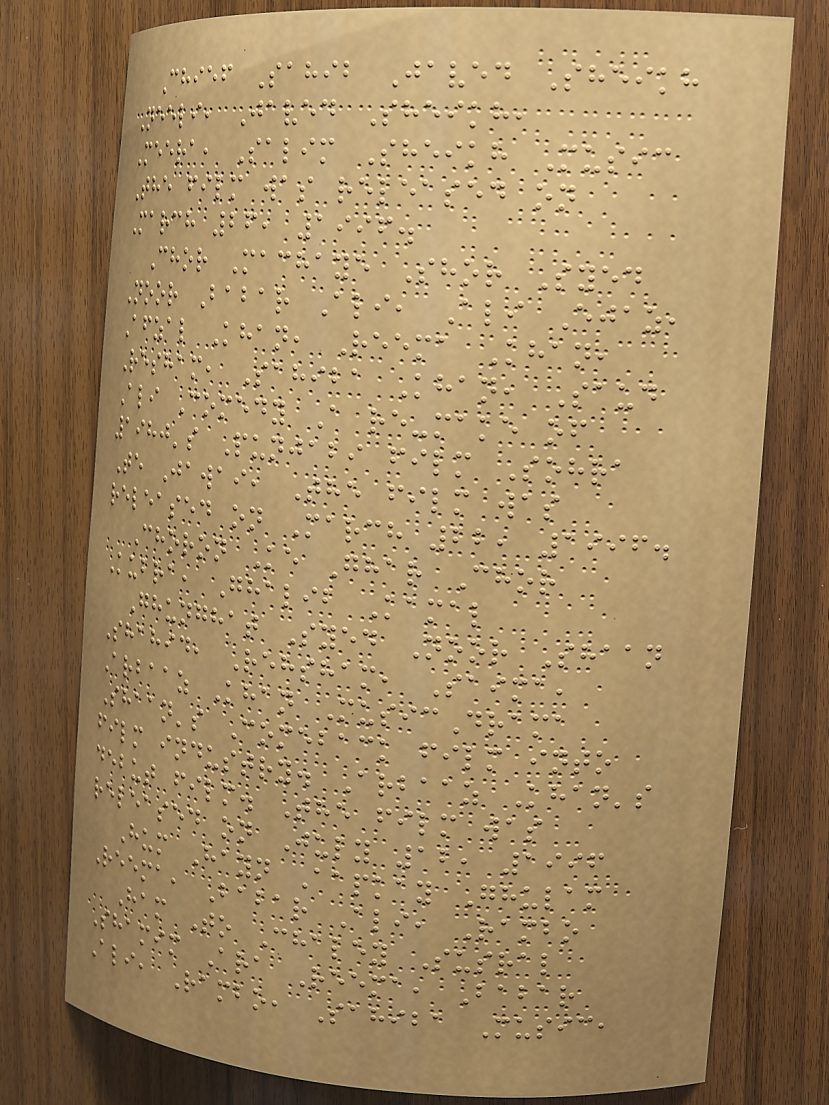Chief Sahib Javed Sheikh
Neeli, Javed Sheikh,
Meera, Salim Sheikh Music
The film was released on
March 26, 1996.
Chor Machaye Shor Syed
Noor Babar Ali, Ali Ejaz,
Afzal Khan, Reema Khan,
Resham, Sahiba Khan, Saud
Ali Comedy A re-make of
1980's Punjabi film Sohra
Te Jawai, The film was
released on March 22, 1996.
Choron Ke Ghar Chor
Kubra, Ghalib Kamal
Ghunghat Syed Noor Shaan
Shahid, Rehsham, Saima,
Arbaaz Khan MusicDrama
Shaan's Comeback film into
film industry. Arbaaz Khan's
debut film. The film was
released on July 12, 1996
Hum Hayn Aapkay Ghulam
Reema, Babar Ali, Rambo
Ham To Chaley Susral
Shamim Ara Reema, Babar
Ali, Rambo, Sahiba Music,
